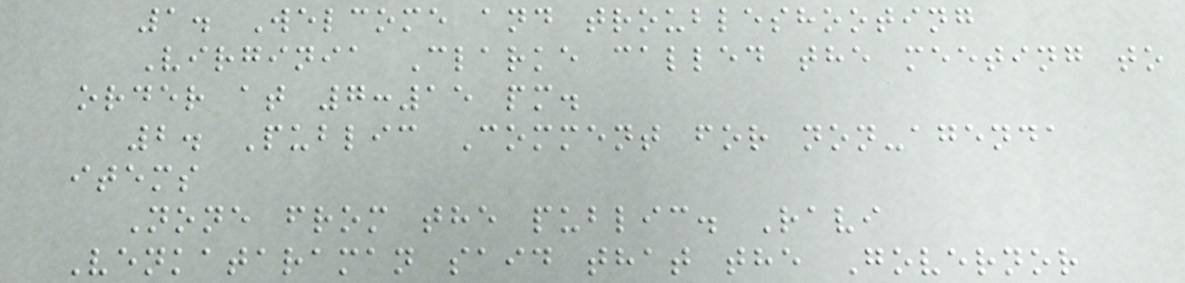1. Welcome and troubleshooting
Virginia Clarke called the meeting to
order at 7:15 pm.
2. Public Comment for non-agenda
items
None from the public. Ravi
Venkataraman said that the Governor
